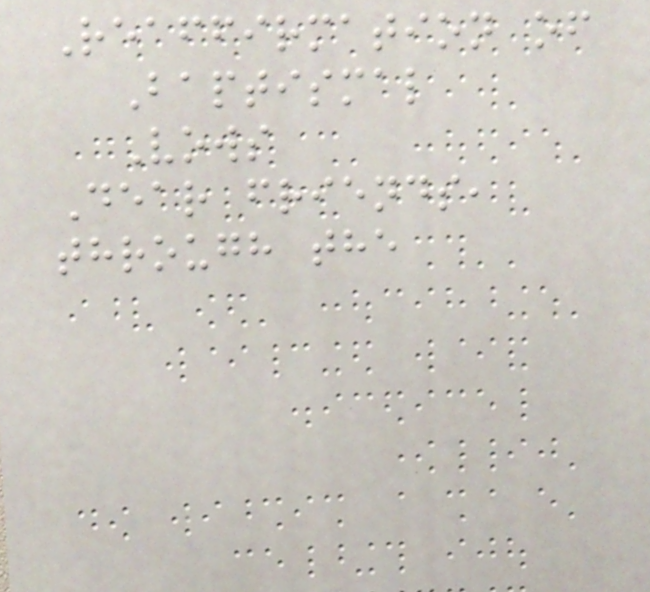Reaffirmation of
Baptismal
Vows
Dear friends,
through the
